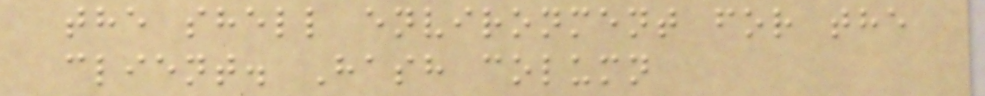the shell environment for the
client. Hash column
